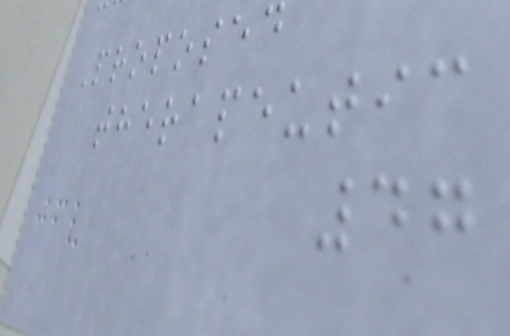Proposed
therapeutic
47
